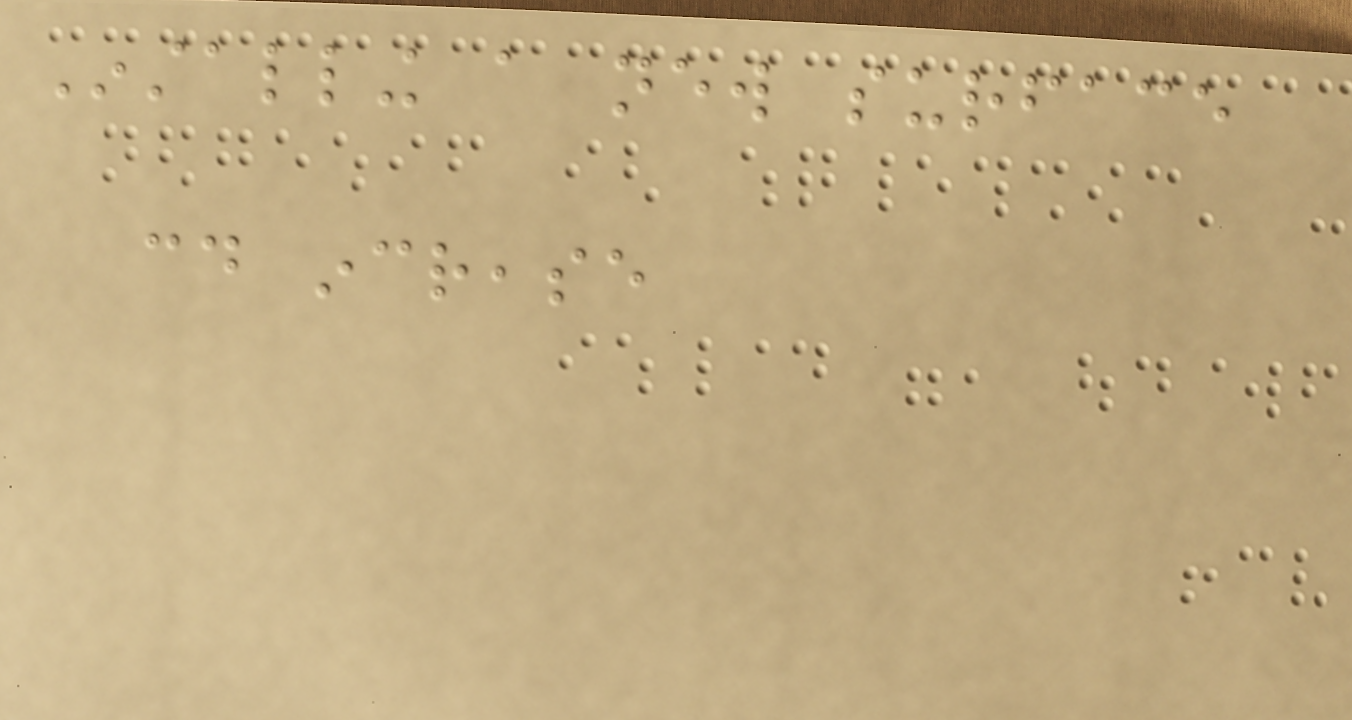Installing a new surface
could increase
